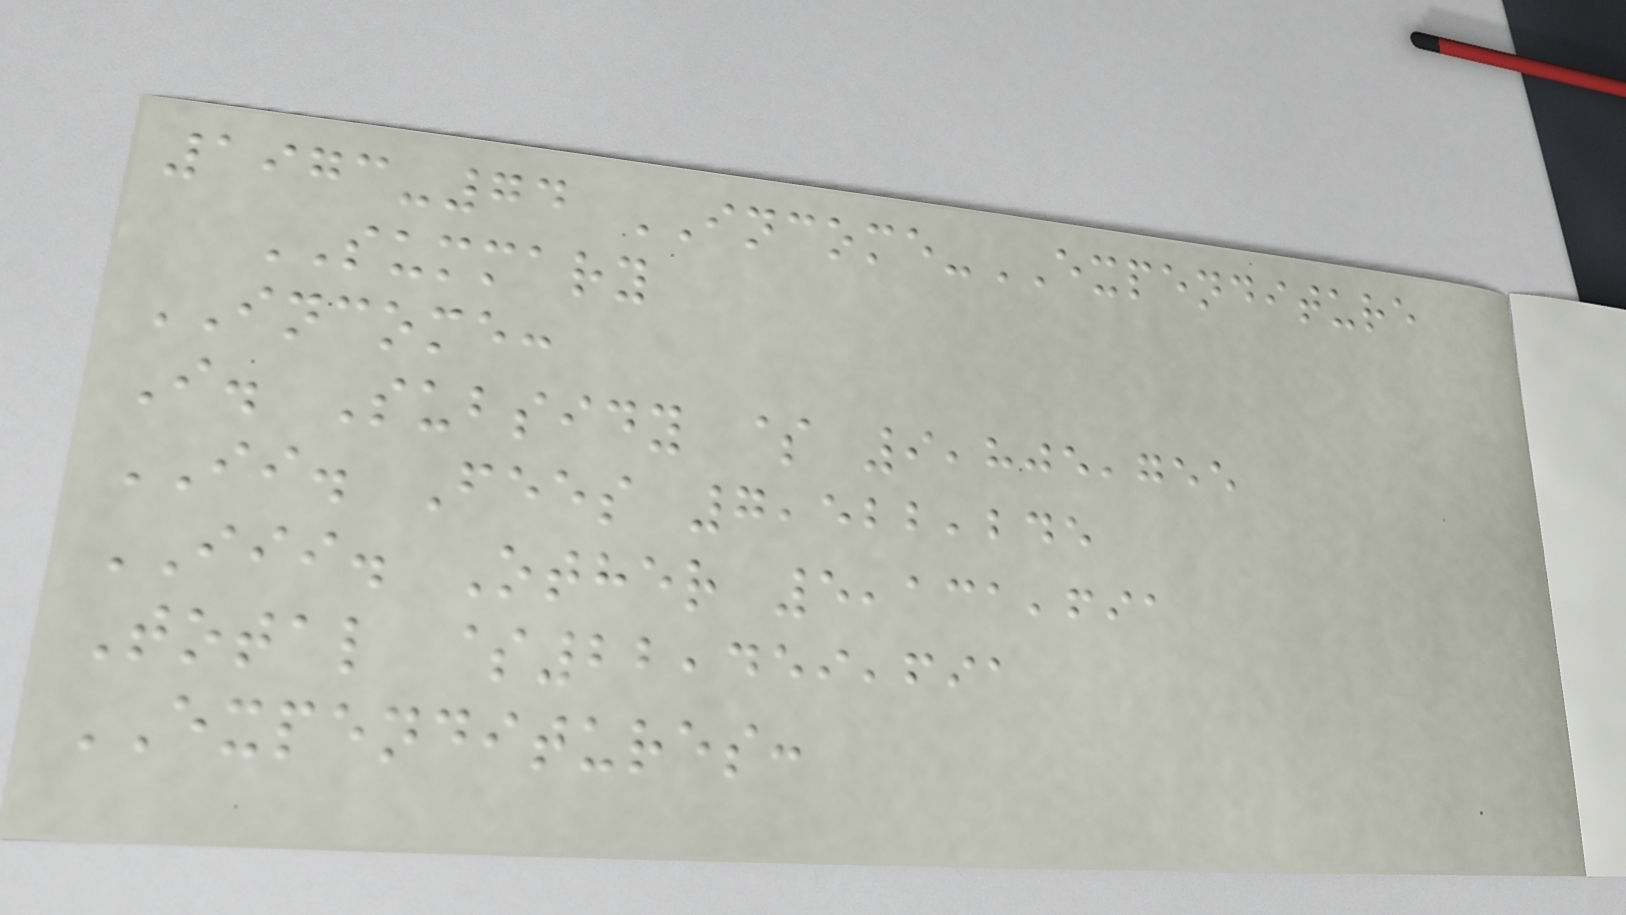1973-74 INCOME-EXPENDITURE
SUMMARY
INCOME:
I. Subsidy $ 9,805,755
II. Fees 7,522,245
III. Other 5,131,691
Total $22,459,691
EXPENDITURES:
